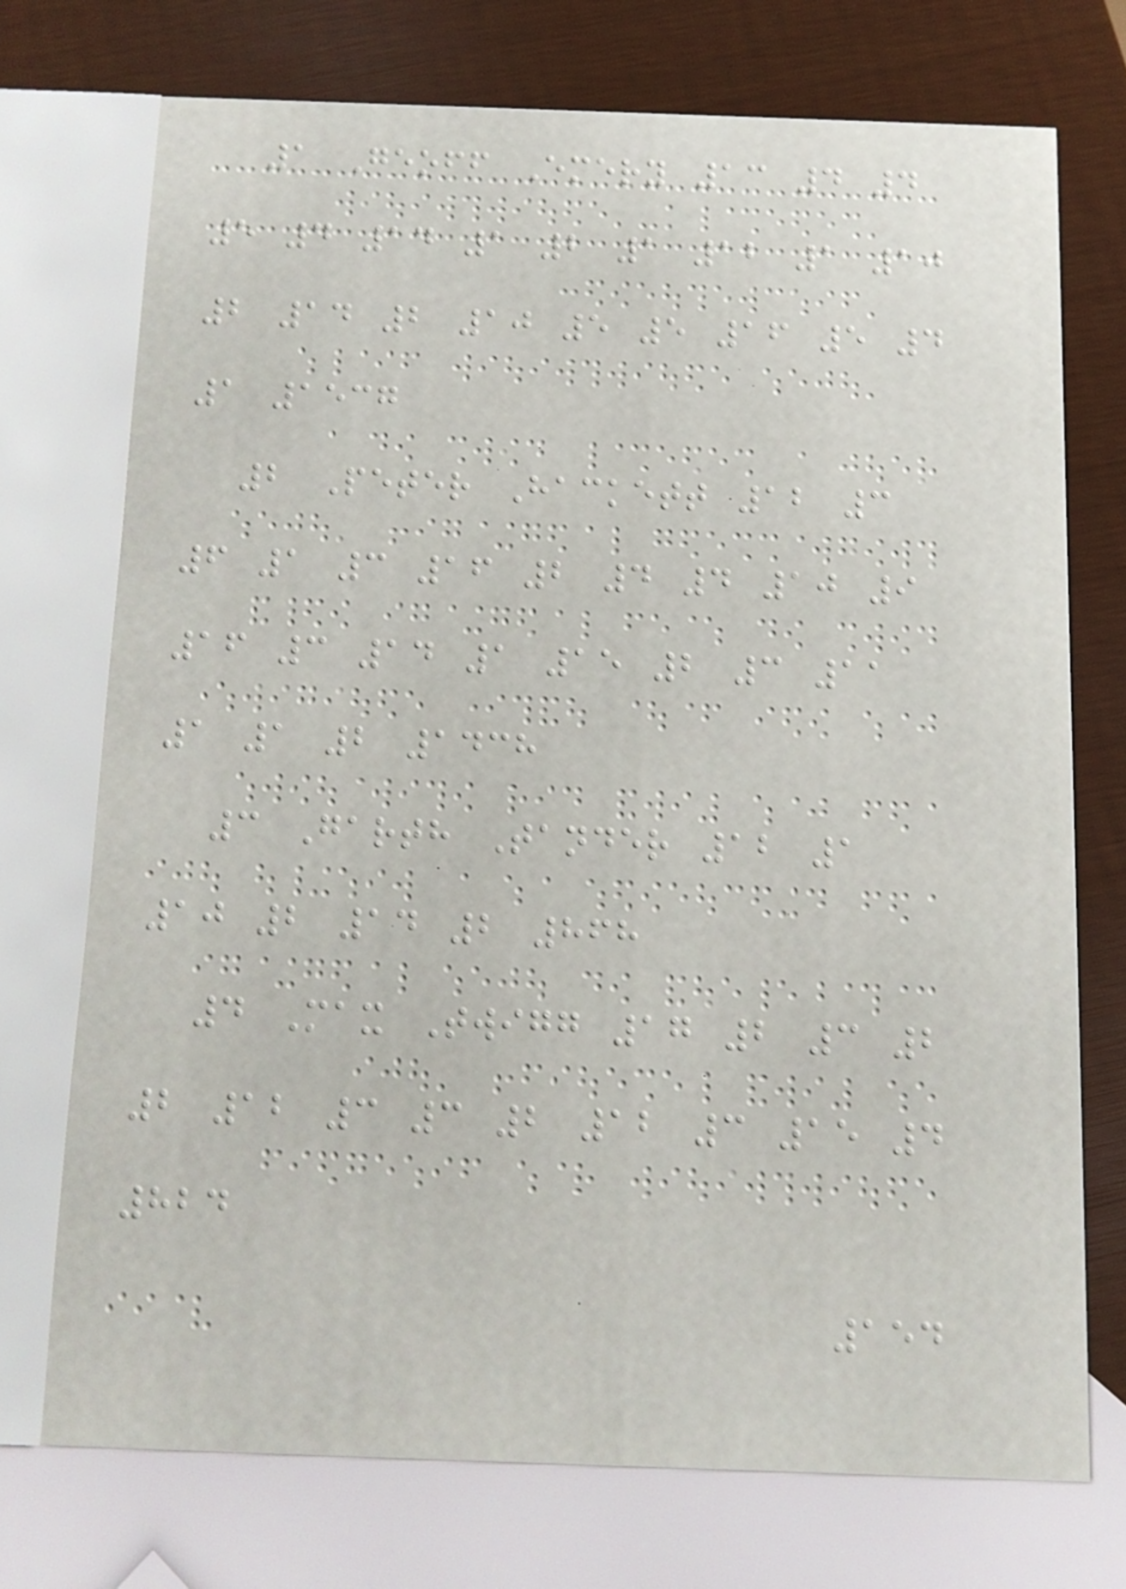1 Geoff Emery 13 4 4
5 4 14 1 2 1 12 1 10
2 14 2 10 5 5 16 5 4
1 1537
2 Peter Hackett 12 3
6 1 3 16 2 4 4 10 9
16 3 14 1 15 2 3 11
1 1 2 1438
3 Garth Tander 12 1
10 2 14 2 868
4 Max Twigg 17 2 3 2
2 12 3 3 2 12 3 15 4
824
154
